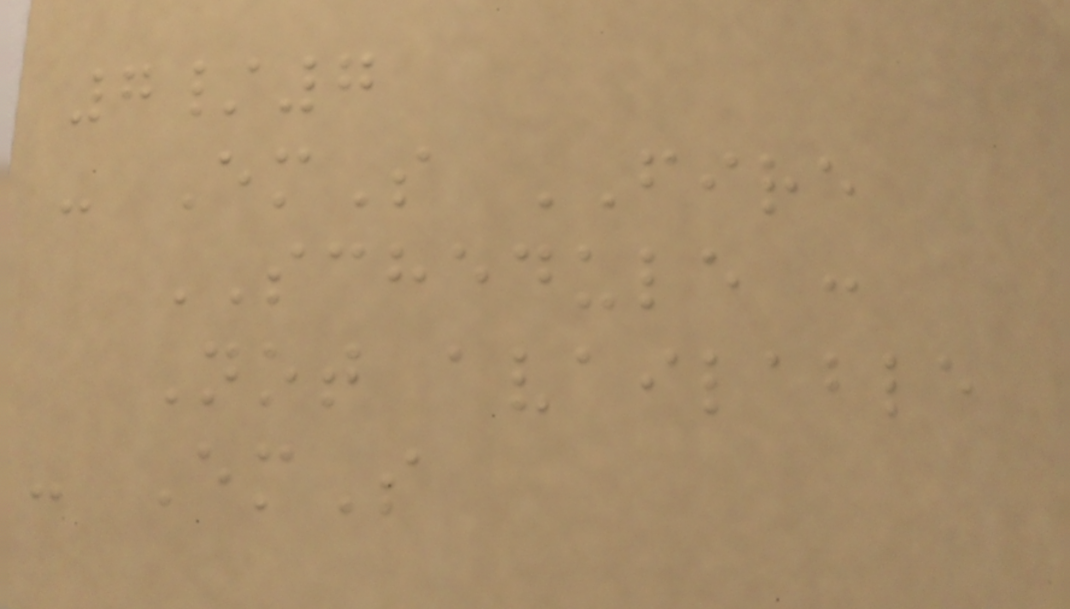7/7
- EmS FIRE
SCHEDULE :
Not available
- EmS
